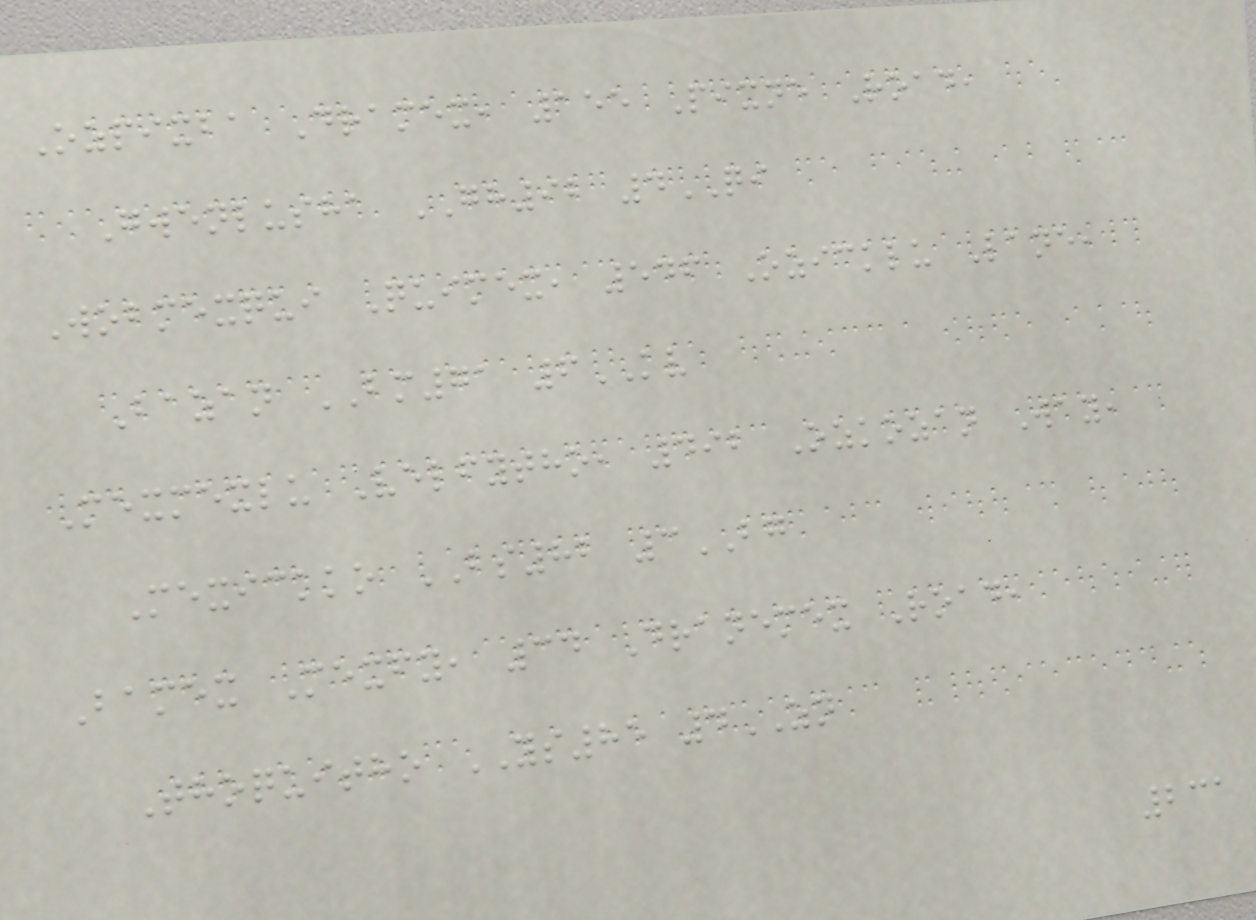Ozpixba Dramex, 155 Pixne Road,
Gwenlusha GH92 4QI
Wobmexqui Quimex, 546 Ozicklu Lane,
Bazan BM71 6KV
Mexmexlu Velfytho, 492 Ozkozan Way,
Mexickko BS82 3BG
Bamex Mexfy, 34 Dranemex Road,
Thoquitho YS85 4ZN
231
